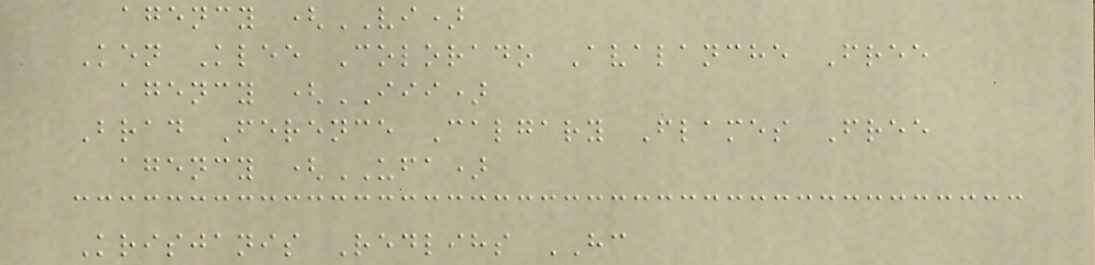agency (VI)
Ken Klee Colorado Avalanche Free
agency (III)
Brad Ference Calgary Flames Free
agency (UFA)
Krisjanis Redlihs HC
